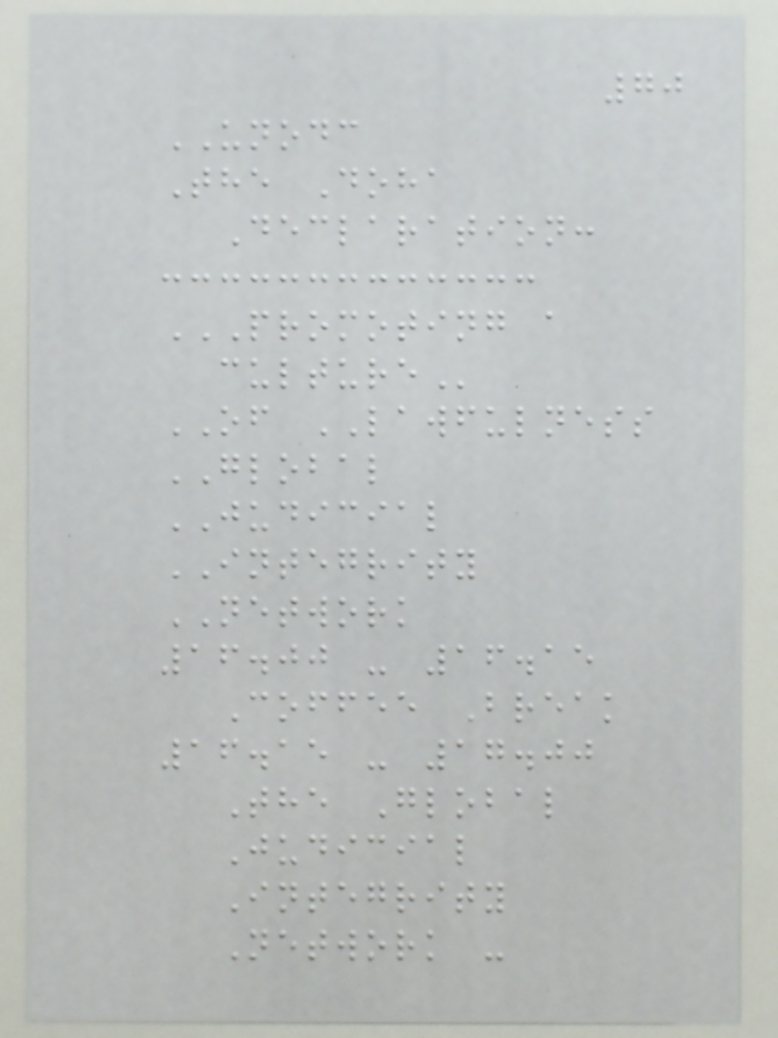70
UNODC
The Doha
Declaration:
PROMOTING A
CULTURE
OF LAWFULNESS
GLOBAL
JUDICIAL
INTEGRITY
NETWORK
16.00 - 16.15
Coffee Break
16.15 - 17.00
The Global
Judicial
Integrity
Network -
